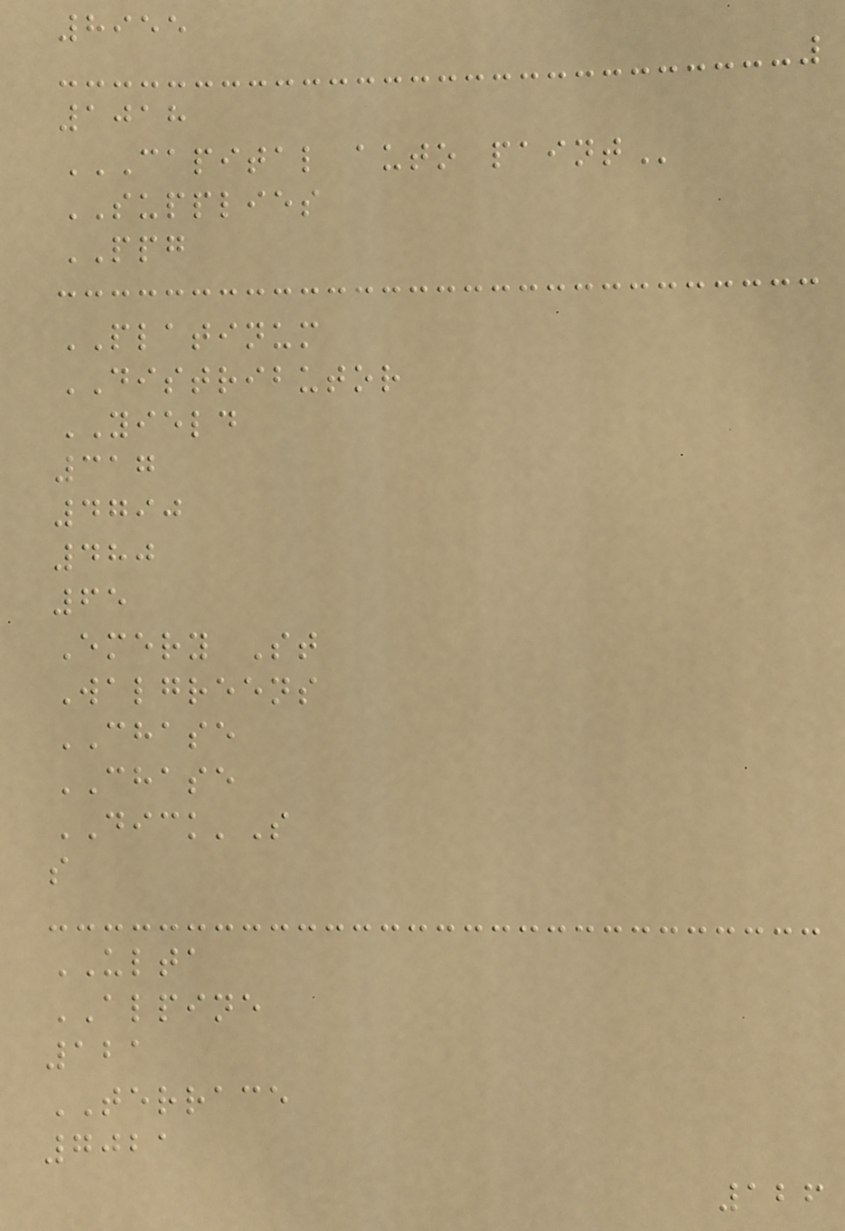8955
1018
CAPITAL AUTO PAINT
SUPPLIES
PPG
PLATINUM
DISTRIBUTOR
YIELD
317
4790
480
65
Emery St
Walgreens
CHASE
CHASE
DICK'S
s
ULTA
ALPINE
121
TERRACE
7021
126
